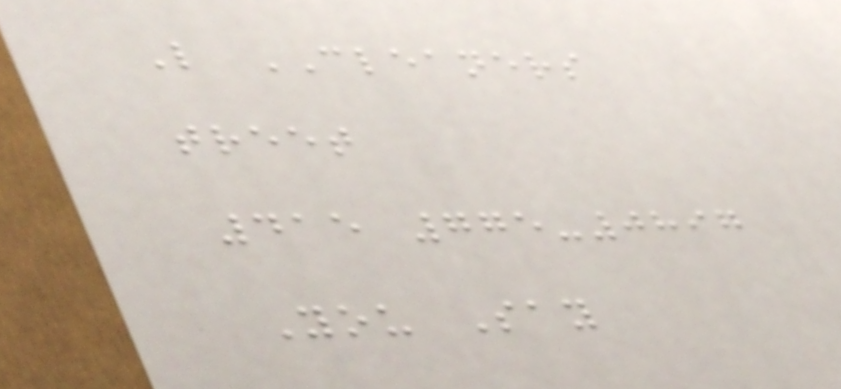L CLEANERS
treet
415 775-0897
You Say
